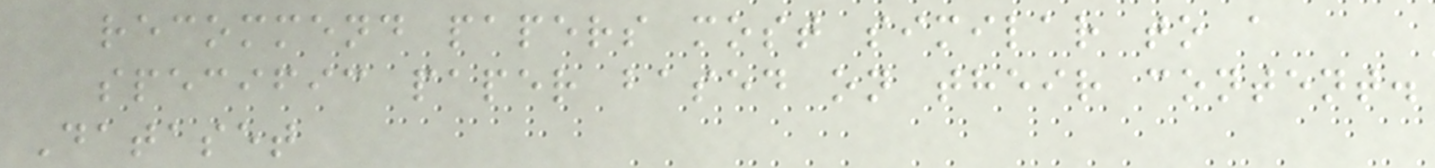recommend papers most similar to a
specific paper based on their content.
Dataset
